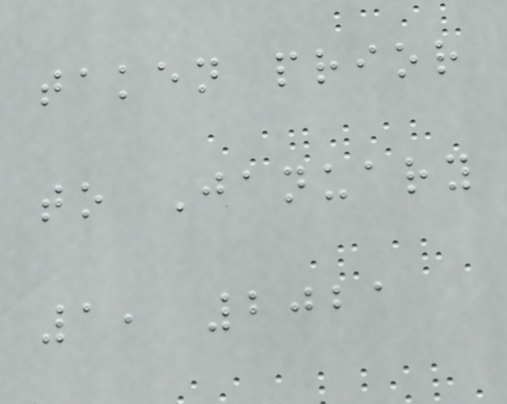taken prior
to January
1, 2021
